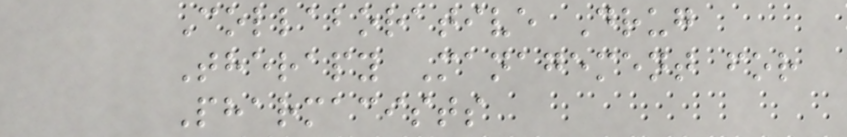Collaborative Drug
Therapy Management for
Pharmacists
